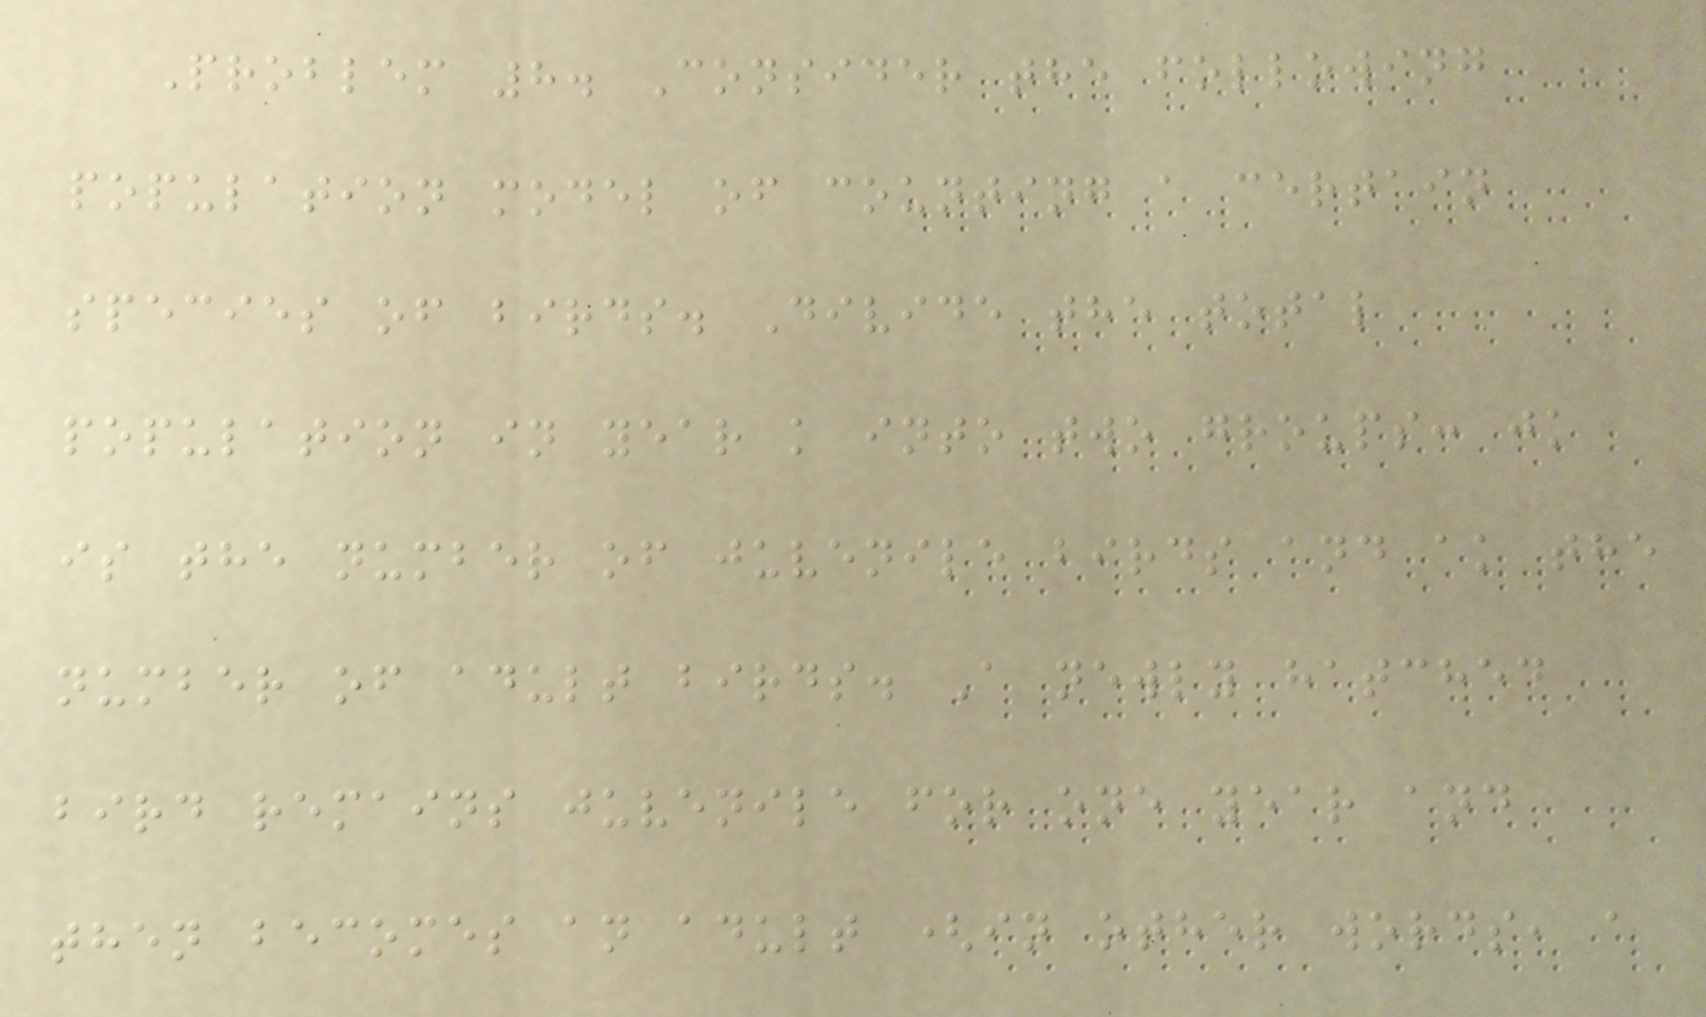Problem 8. Consider the following
population model of counting a certain
species of birds. Divide the total
population in year k into two groups: jk
is the number of juvenile birds and ak the
number of adult birds. A newly hatched
bird remains juvenile for one year and
then becomes an adult (in other words, a
